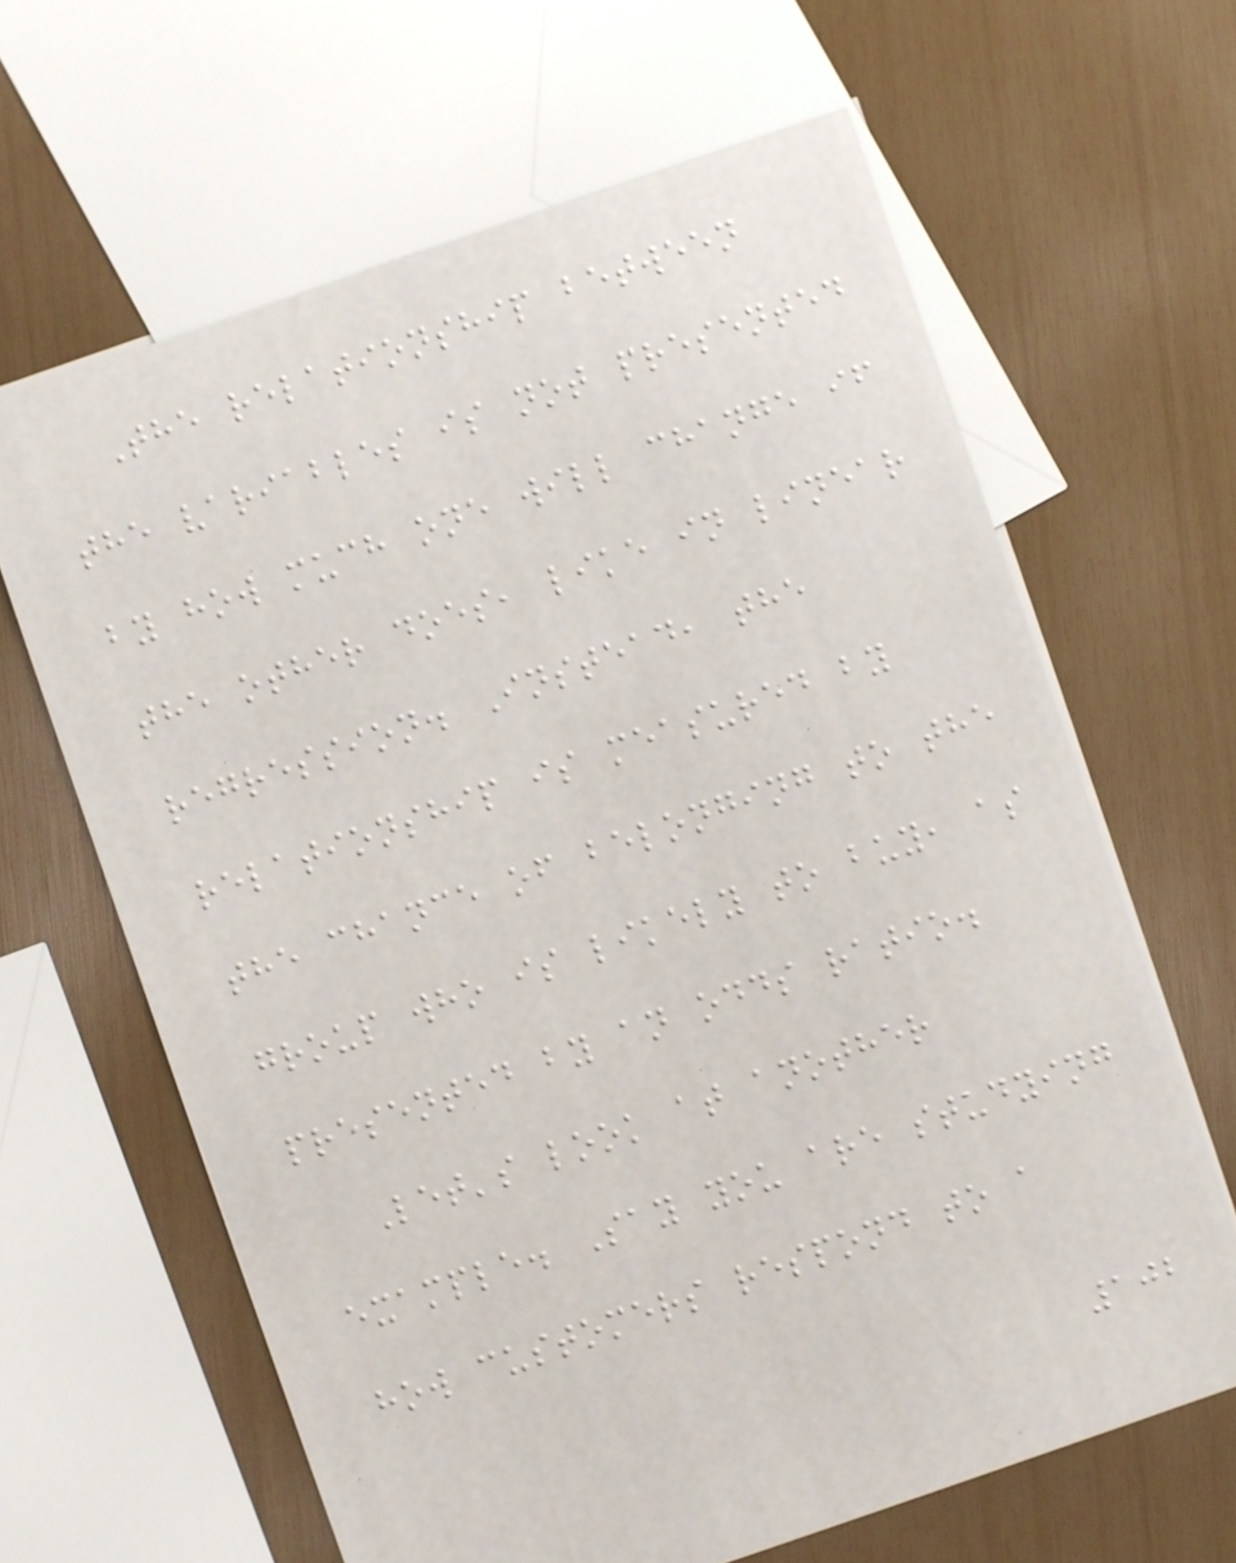The relationship between
the variables is not presented
by how much one will change if
the other does, like in linear
regression. Instead, the
relationship is measured by
the chance of belonging to the
group who is likely to buy, as
presented by an odds ratio.
Let's look at another
example. Say you are studying
how customers respond to a
102
